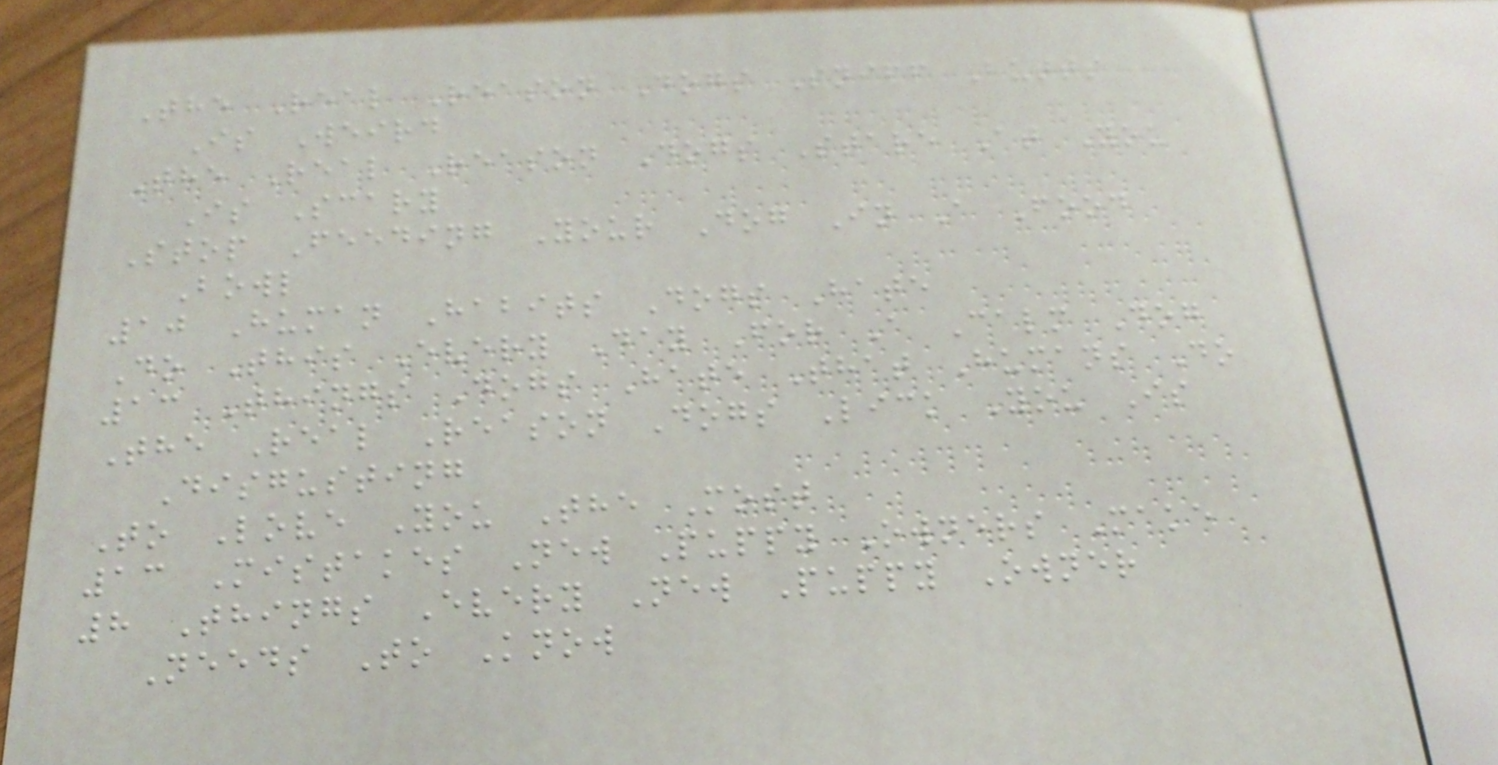The Real Reason Dogs Sniff Butts
Is Weird
The Real Reason Dogs Stare At You
Is Scary
Stop Feeding Your Dog In A Food
Bowl
10 Human Habits Dogs Hate
Do This Every Day For A Calm Dog
13 Things Dogs Hate That Humans Do
The Real Reason Dogs Lick You Is
Disgusting
To Love You The Most
13 Mistakes New Puppy Owners Make
8 Things Every New Puppy Owner
Needs To Know
